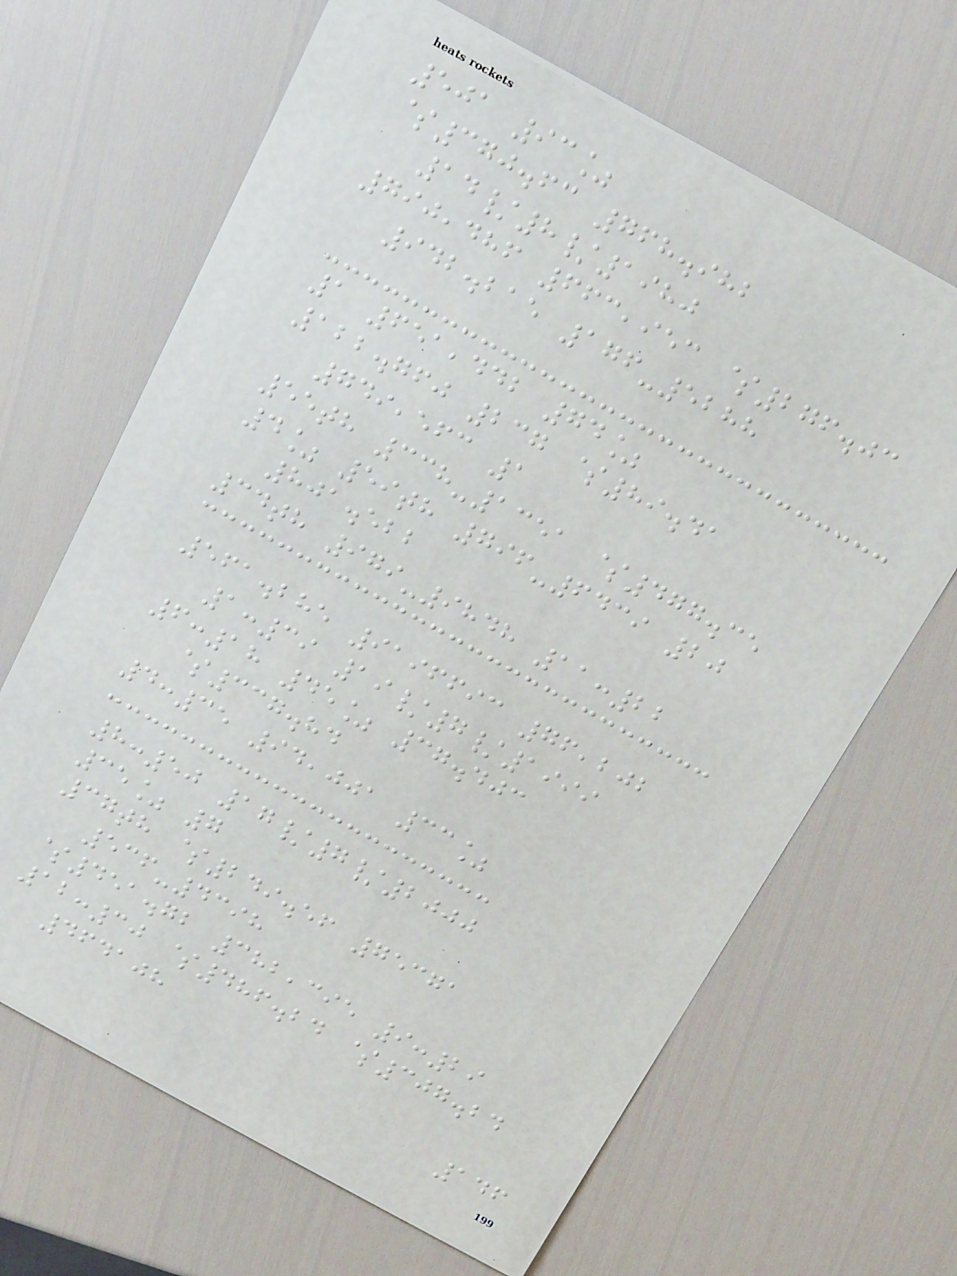501 93%
$370.63 768.982
14/8/1980
790,486 663,953 $276.03
942.215 176-5288
1 651,442 74%
122.760 237 $89.41
749,563 1
55th 338-1351 $477.35
4% 59th 796-6439 20
801.522
34th 979-9848 11:22
561.285 9196693 76,202
1:39 19/7/1999
6:18 45% 37.403
$337.84
4:35 94,001 33%
8:50 17/7/2000
35% 7
37th $249.56 75371
536-4398
$451.72 382,395 9:29
12:30 $486.24 $307.24
464108
146
